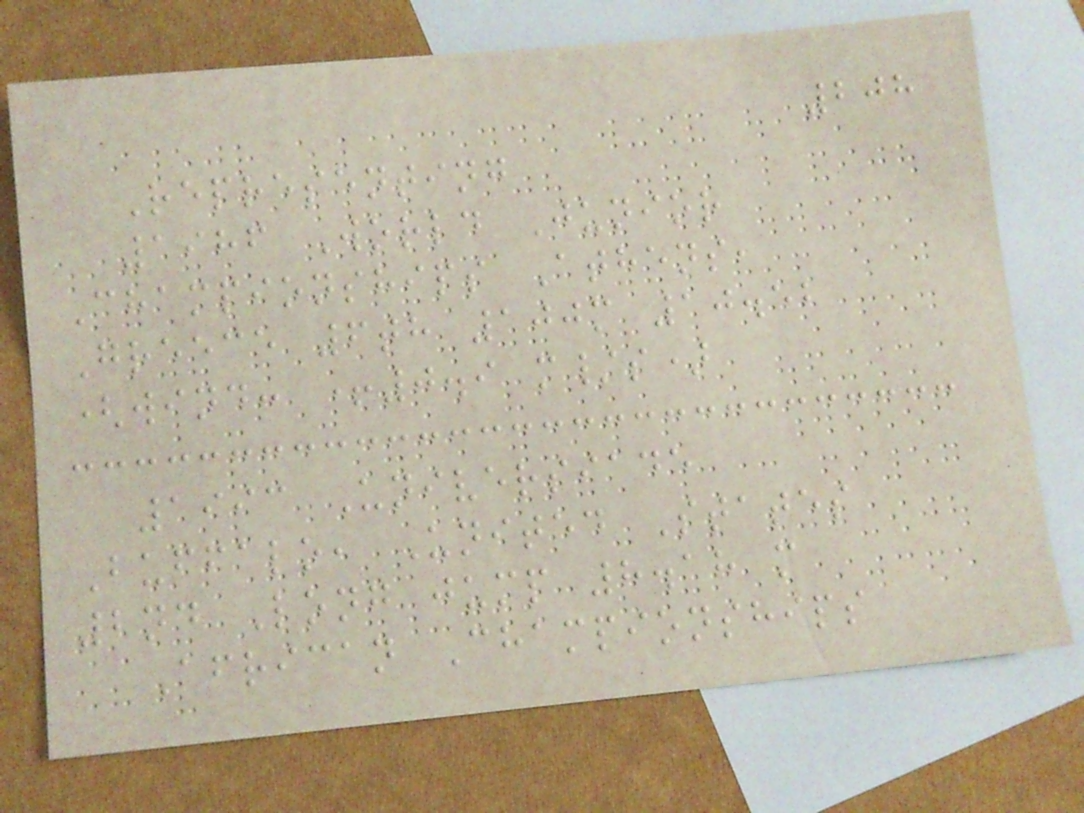208
Representing
1986 World Junior
Championships Athens,
Greece 6th 100m 10.52
(wind: +0.9 m/s)
1993 Universiade
Buffalo, United States
2nd Long jump 8.18 m
African Championships
